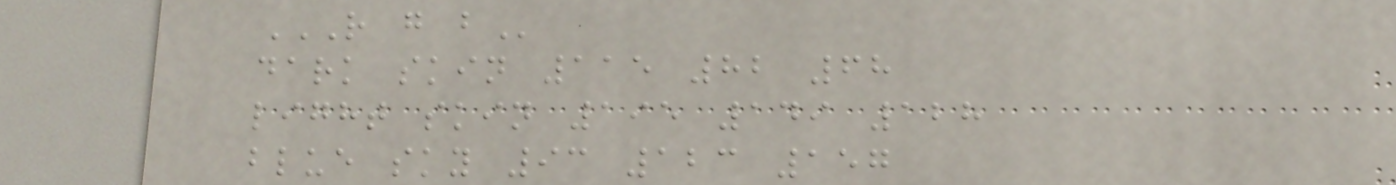R G B
dark skin 115 82 68
light skin 195 149 128
blue sky 93 123 157
